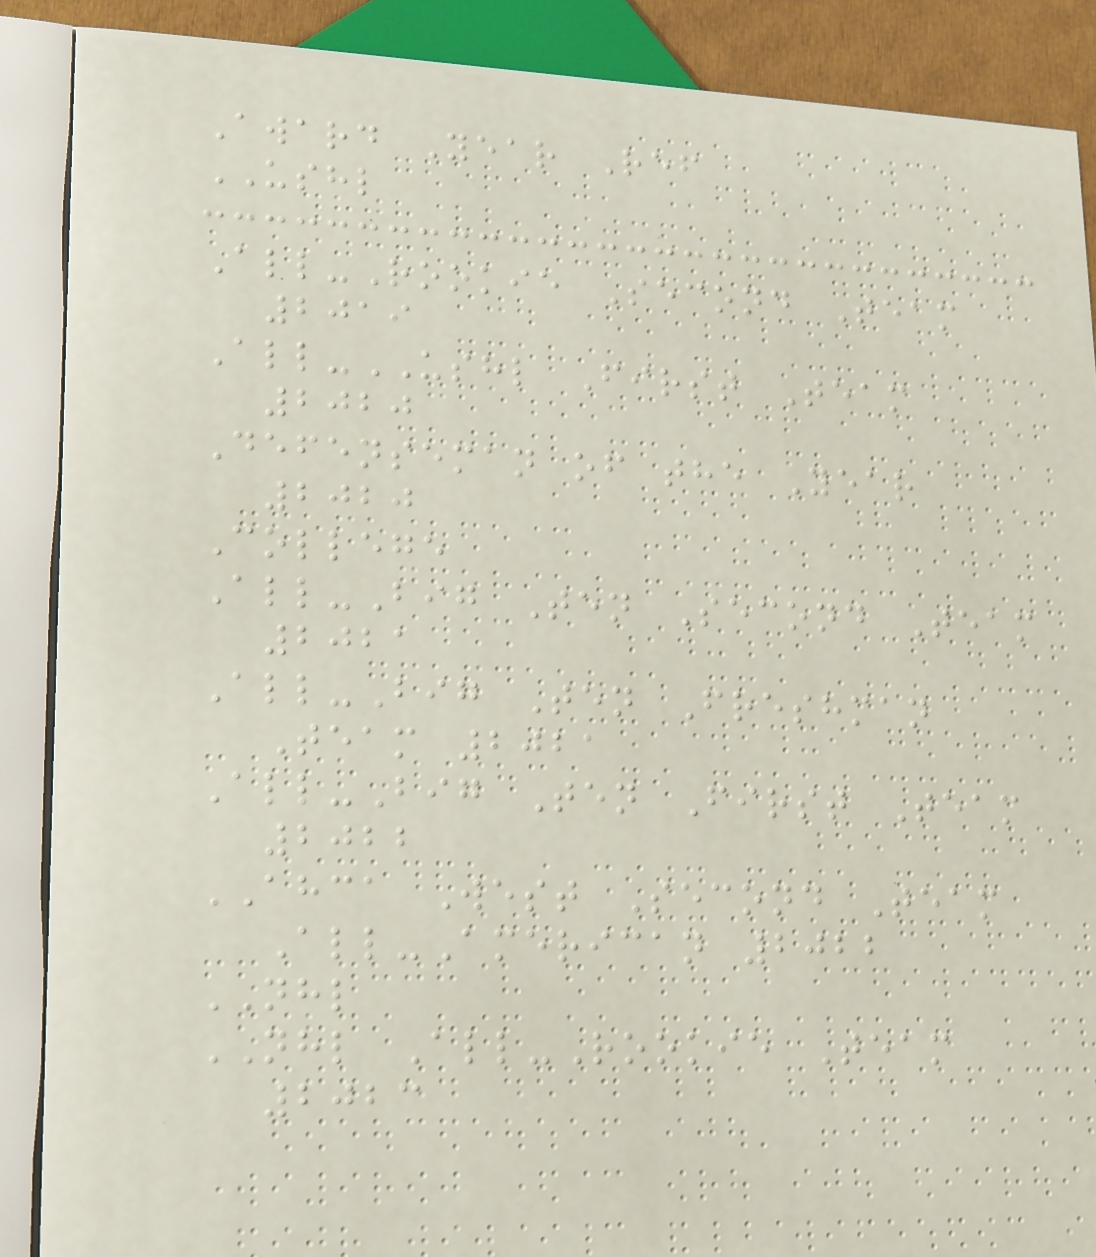Award Year Ref
USHL
All-Rookie Second Team
2019
All-USHL First Team
2020
Defenseman of the Year
2020
College
All-Big Ten Second Team
2021
All-Big Ten Freshman
Team 2021
All-Big Ten First Team
2022
AHCA West Second Team
All-American 2022
NHL
NHL All-Rookie Team
2023
